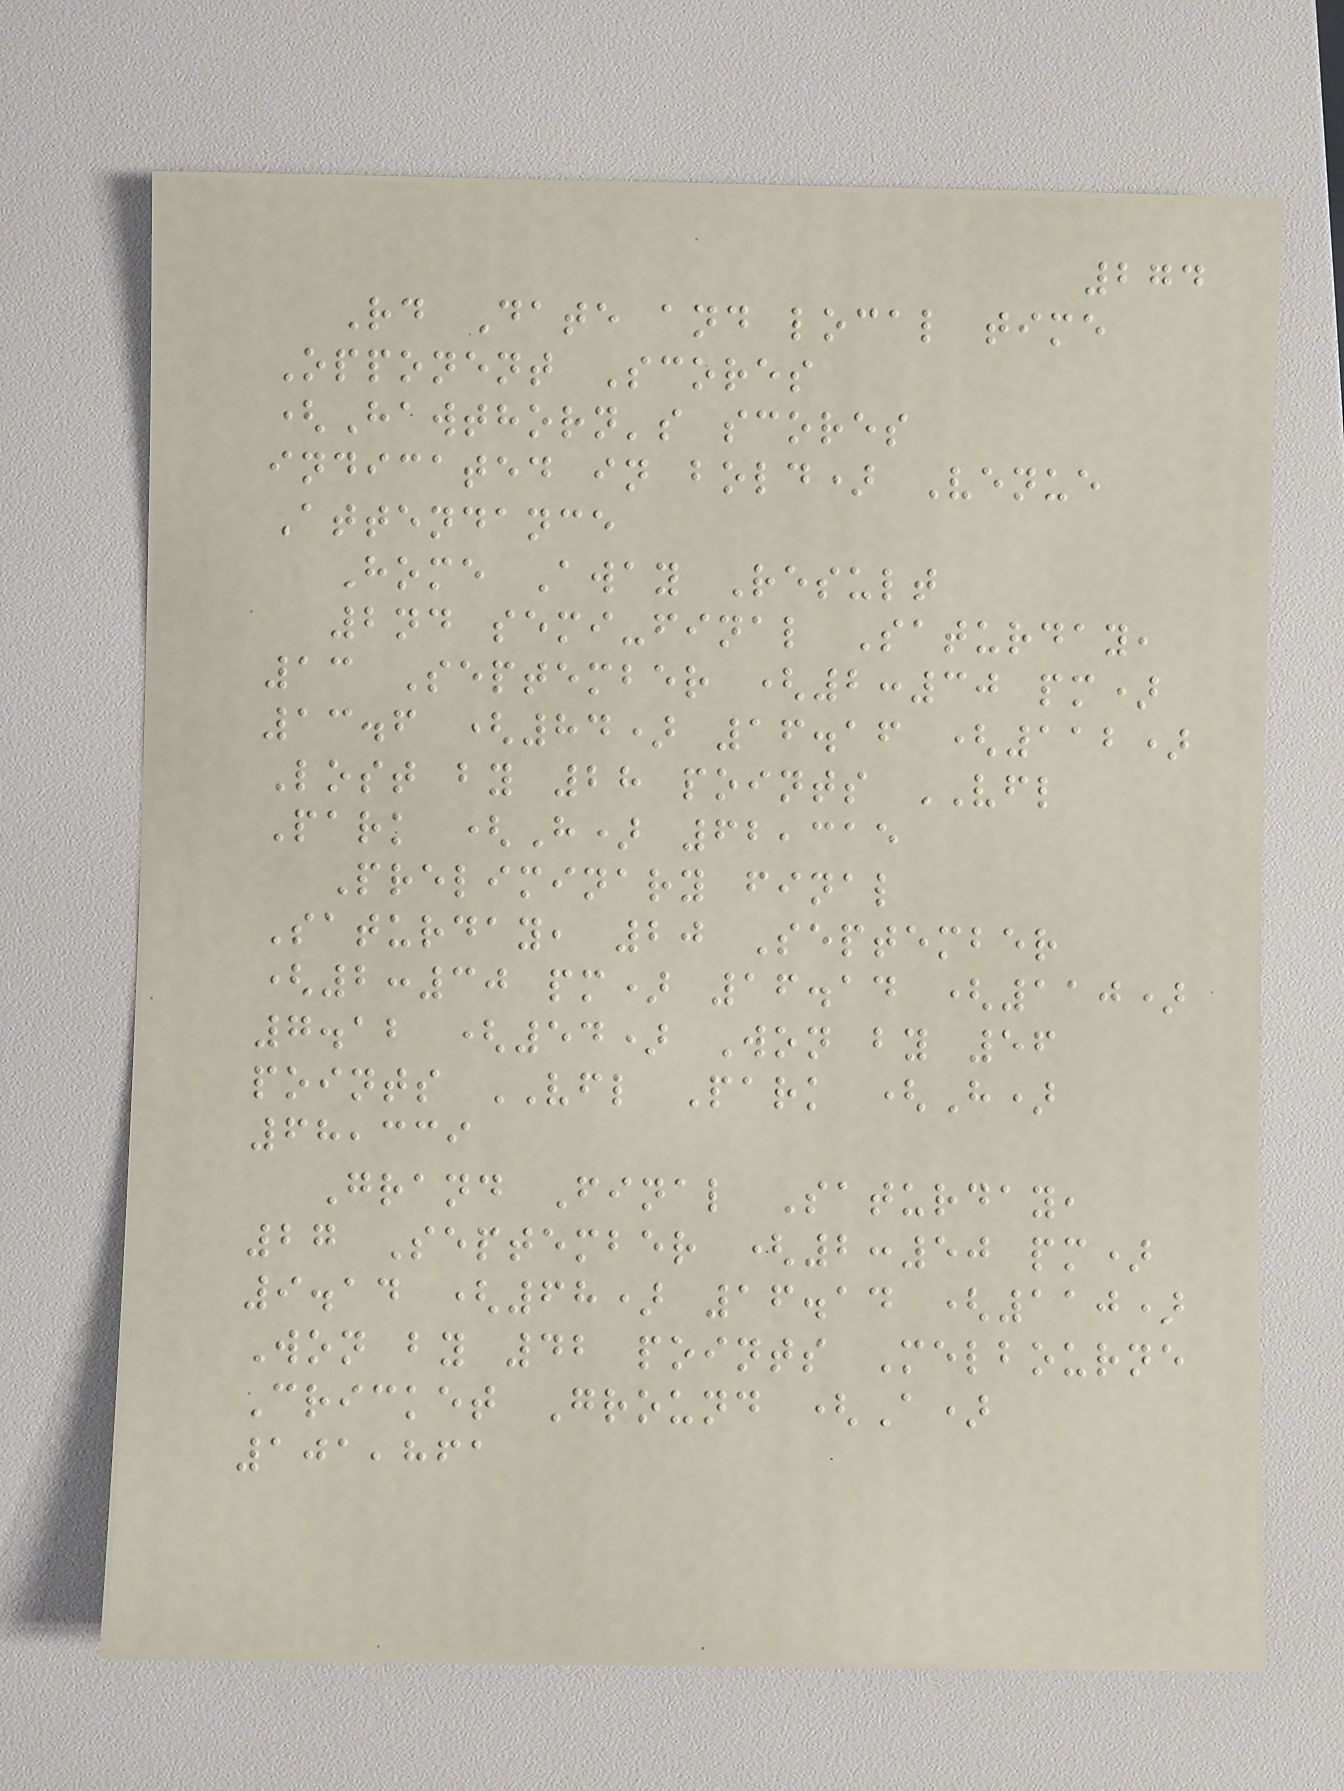274
Rd Date and local time
Opponent Scores
(Hawthorn's scores
indicated in bold) Venue
Attendance
Home Away Result
2nd semi-final Saturday,
13 September (2:30 pm)
13.6 (84) 16.16 (112)
Lost by 28 points VFL
Park (H) 62,315
Preliminary final
Saturday, 20 September
(2:30 pm) 16.14 (110)
7.12 (54) Won by 56
points VFL Park (H)
68,339
Grand Final Saturday,
27 September (2:50 pm)
9.14 (68) 16.14 (110)
Won by 42 points Melbourne
Cricket Ground (A)
101,861
